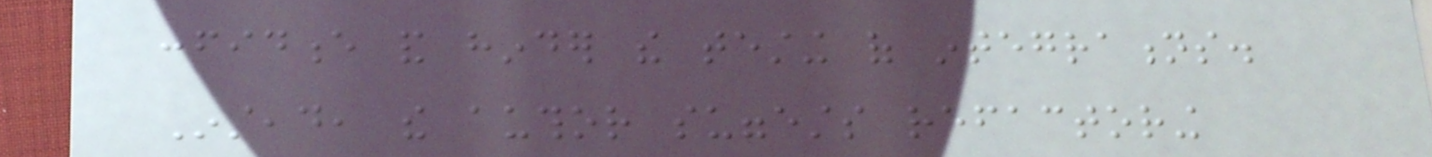confidence and hinder the testing of integrations.
Instead, the author suggests refactoring
